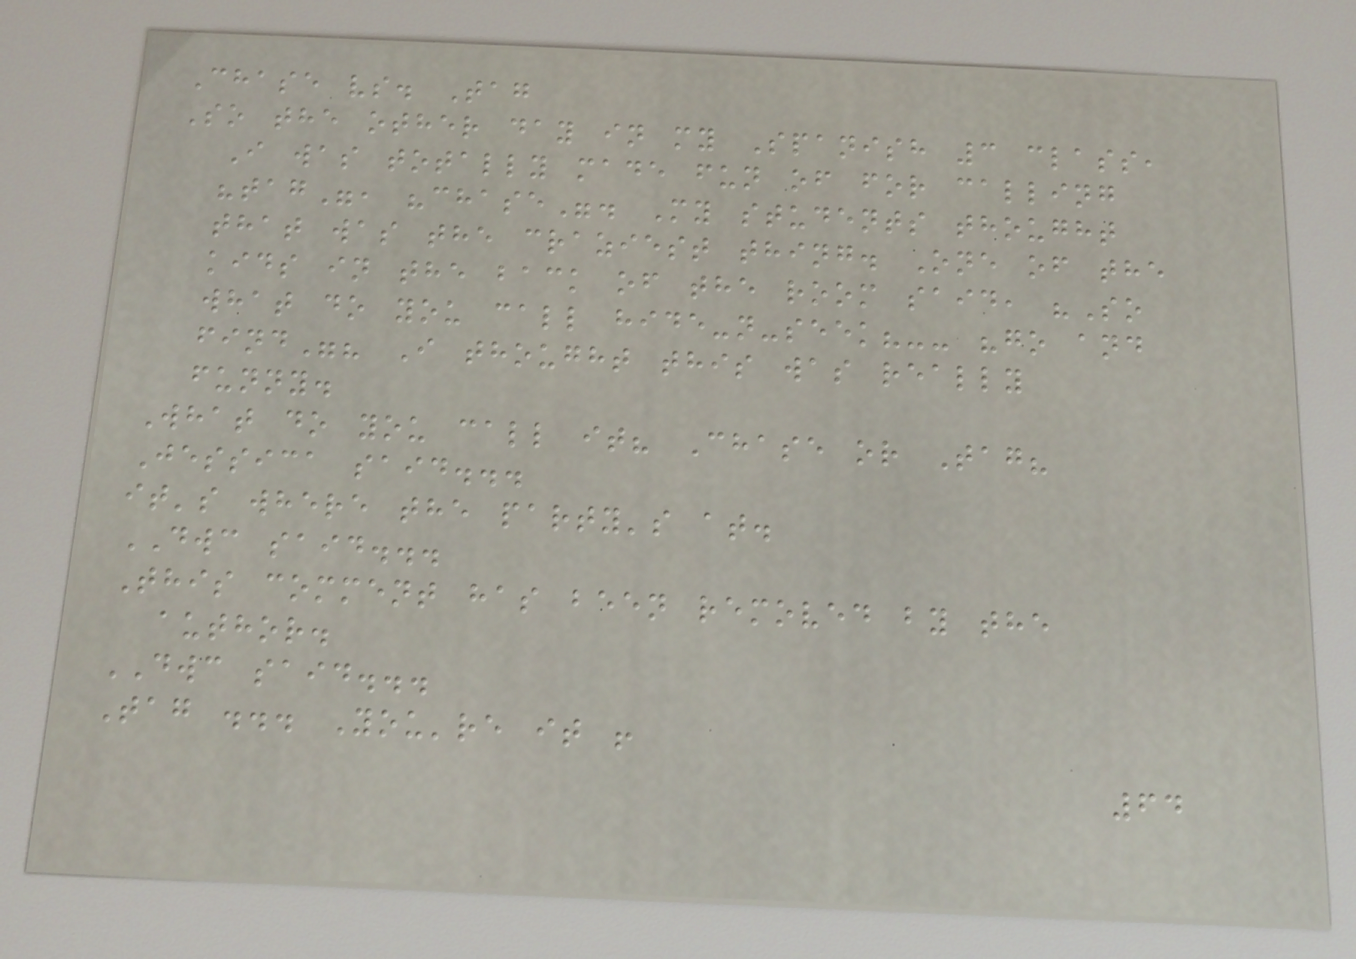Chase vs. Tag
So the other day in my Spanish 3 class,
I was totally made fun of for calling
"tag", "chase". My students thought
that was the craziest thing. One of the
kids in the back of the room said, "So
what do you call hide-n-seek?-- "go and
find"? I thought this was really
funny.
What do you call it? Chase or Tag?
Jessica said...
it's where the party's at.
DWC said...
This comment has been removed by the
author.
DWC said...
Tag ... You're it !
64
